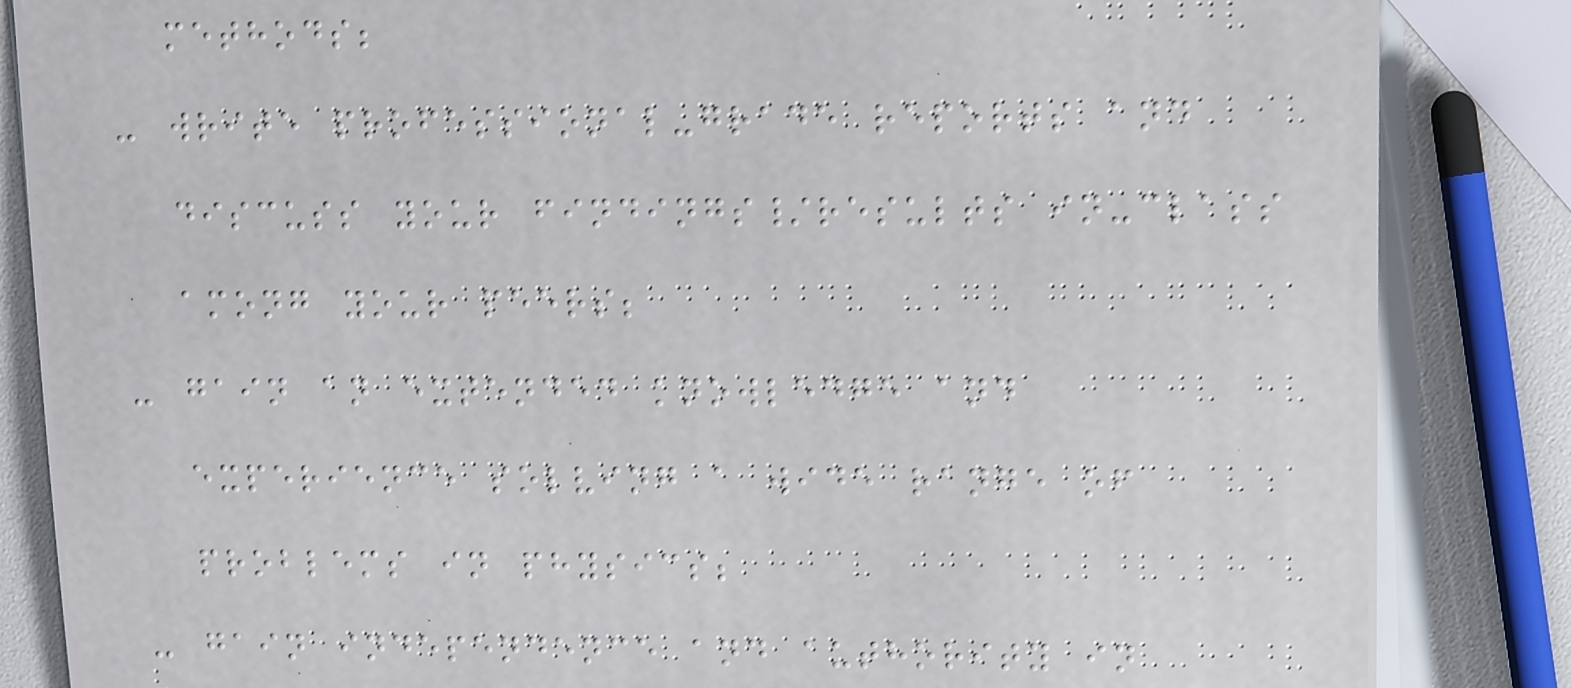methods;
- write professional-grade reports and
discuss your findings/results in-class
among your peers;
- gain an extended knowledge and
experience solving a wide range of
problems in physics;
- gain independence and authority in
